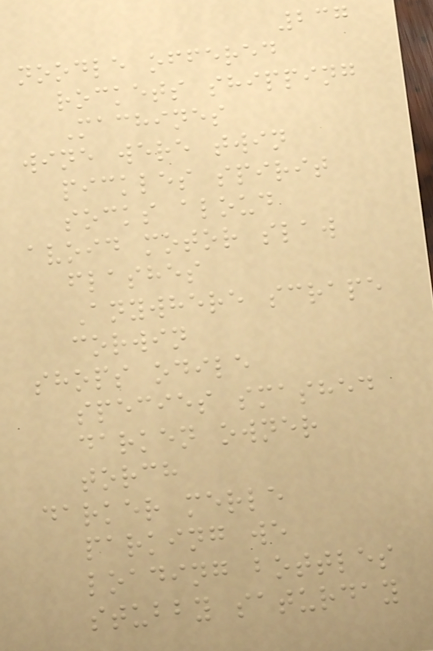237
noodle offered
rockets shipping
Machines
wine were twin
pickles spirit
socks aloud
avoid motor slaw
flashes
Anywhere scrape
corwin
shops odile
species smashed
darken owner
torch
darker merle
parking we
loading bottles
stubby saturday
